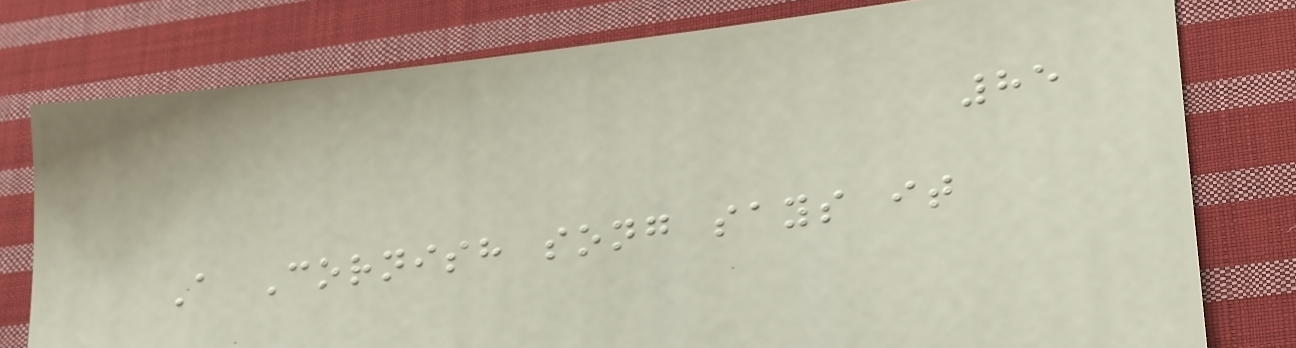85
A Cornish song says it
